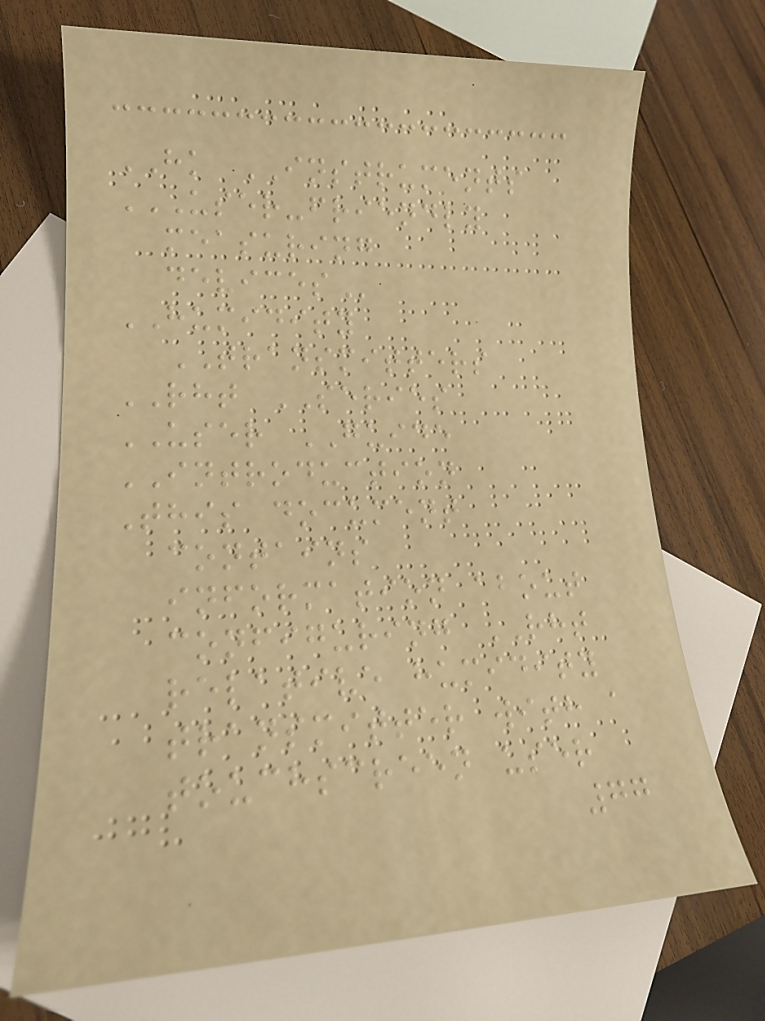HK INSTRUMENTS
USER-FRIENDLY
MEASURING
DEVICES
HUMIDITY
TRANSMITTERS
RHT SERIES
USER GUIDE
INTRODUCTION
This document
contains
information about
configuring RHT
relative humidity
transmitter with a
touchscreen user
77
